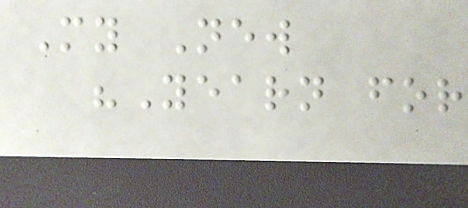My New
"Yearn for
